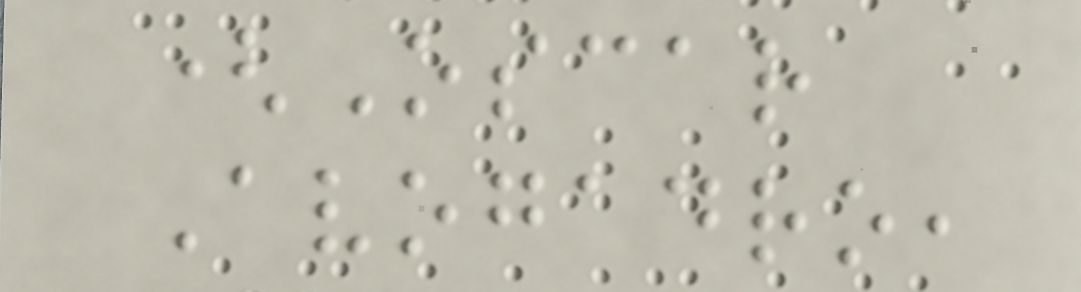(Oscar
Avogadro,
